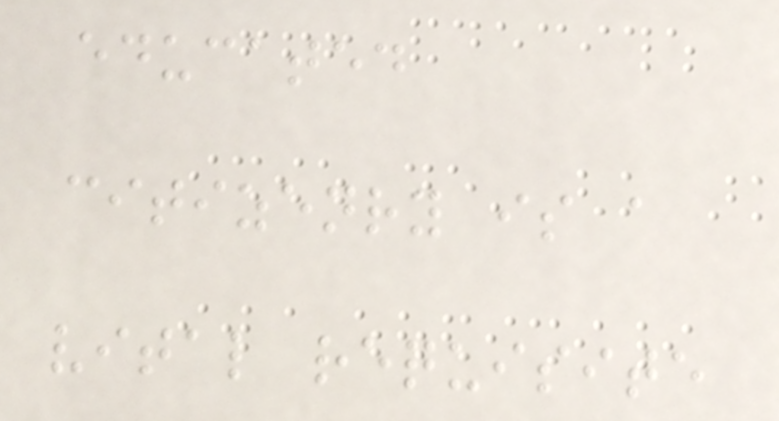educated
citizenry is a
vital requisite
